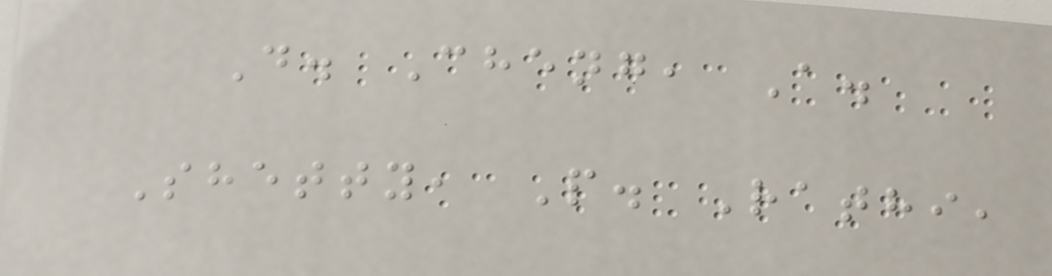D. Cheng, A.
Shetty, P. Rathi,
